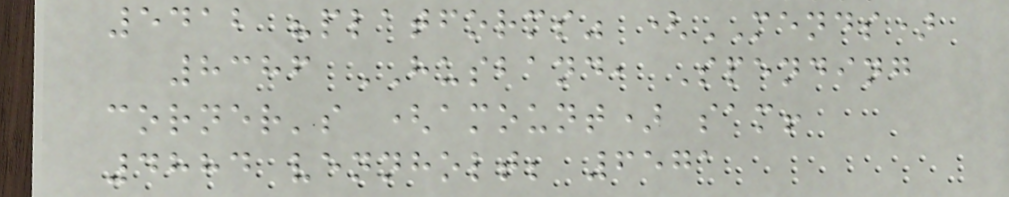5412 "platforms" (MENDS)
8386 HUSBAND, Spending
corner's (amount) sam!
4884 vennholt; 6571
